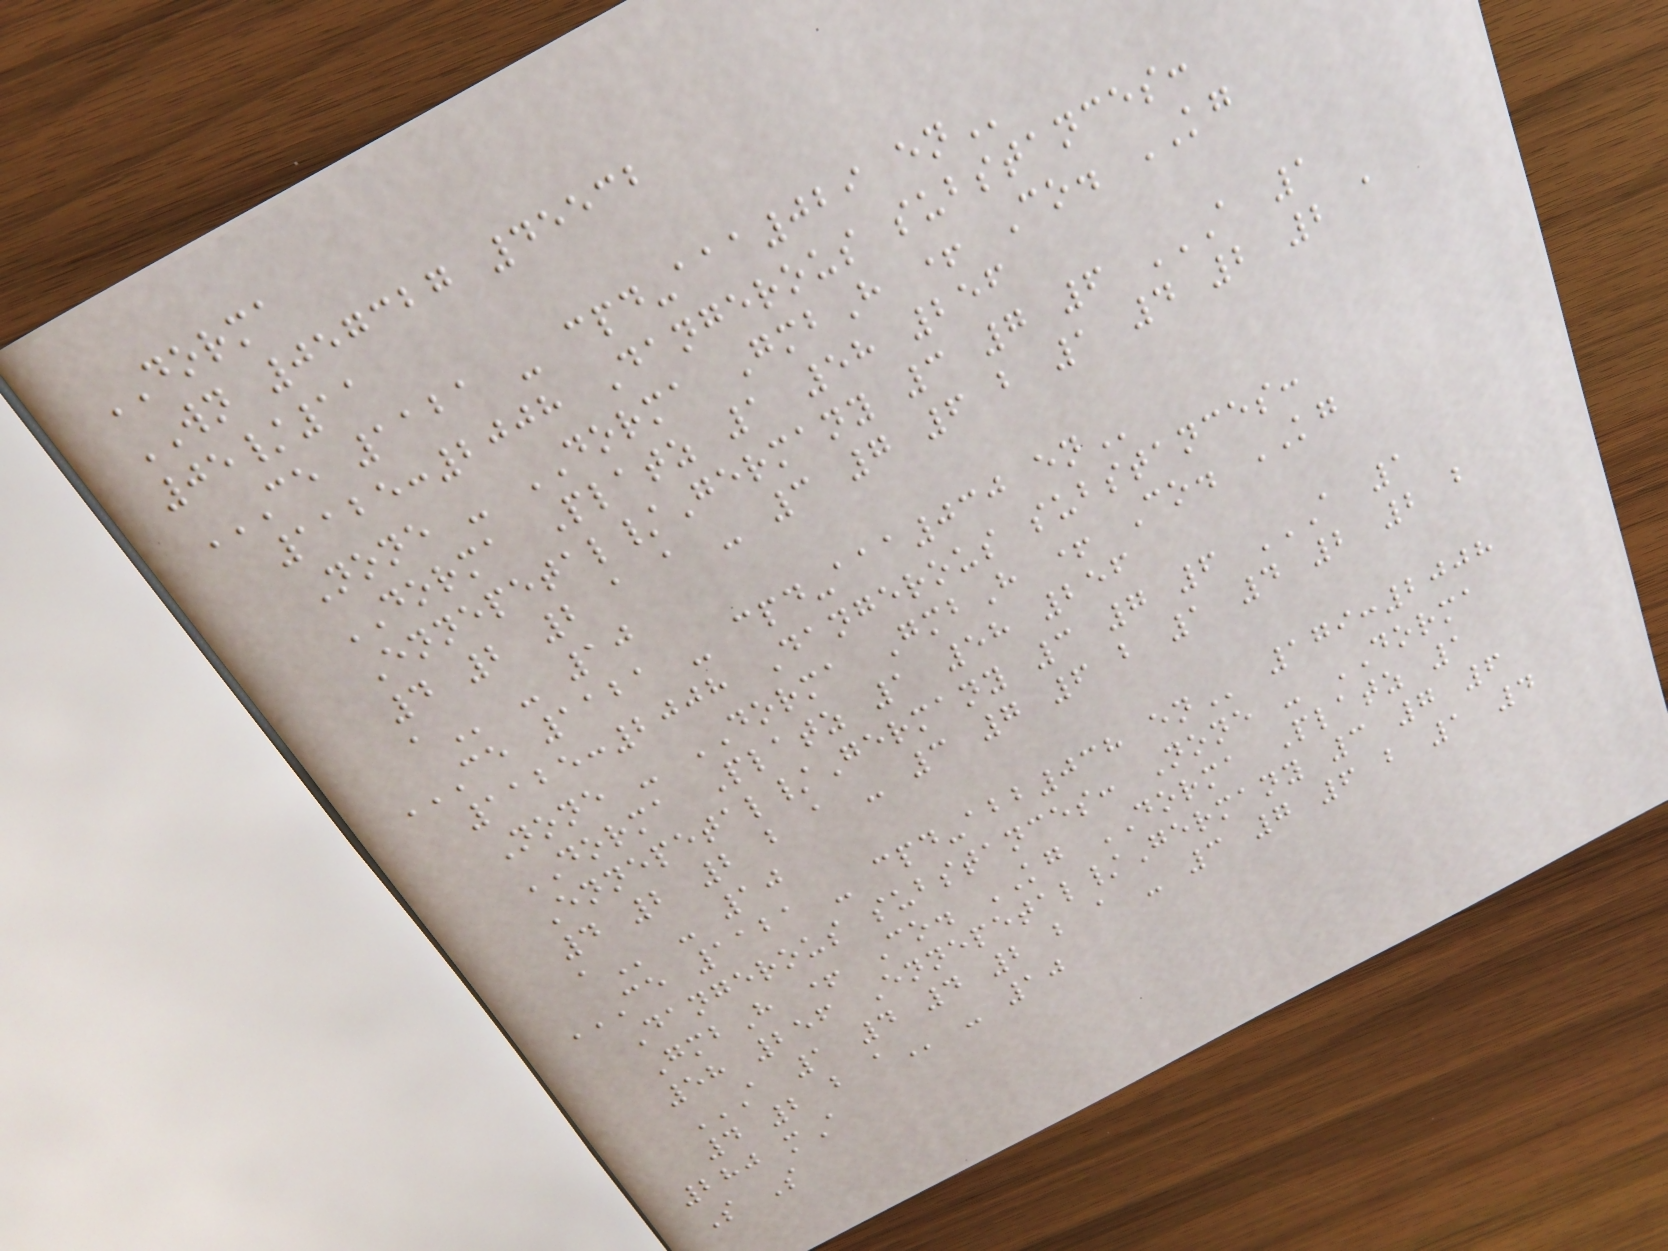DORMA
WN 057327 45532
05/11
CE 1121 - CPD-AAA029 EN
1125:2008 Dangerous substances:
None - DORMA GmbH + Co. KG
DORMA Platz 1 58 256
Ennepetal/Germany 3 7 6 A 1
4 2 2 A A - 3 7 6 B 1 4 2 2 A
A - 10
CE 1121 - CPD-AAA030 EN
1125:2008 Dangerous substances:
None - DORMA GmbH + Co. KG
DORMA Platz 1 58 256
Ennepetal/Germany 3 7 6 A 1
4 2 2 B A - 3 7 6 B 1 4 2 2 B
A - 10
CE 1121 - CPD-ABB038 EN 179:2008
Dangerous substances: None - DORMA
GmbH + Co. KG DORMA Platz 1
58 256 Ennepetal/Germany 3 7 6
A 1 4 4 2 B A - 3 7 6 B 1 4
4 2 B A - 10
280 mA
S S
